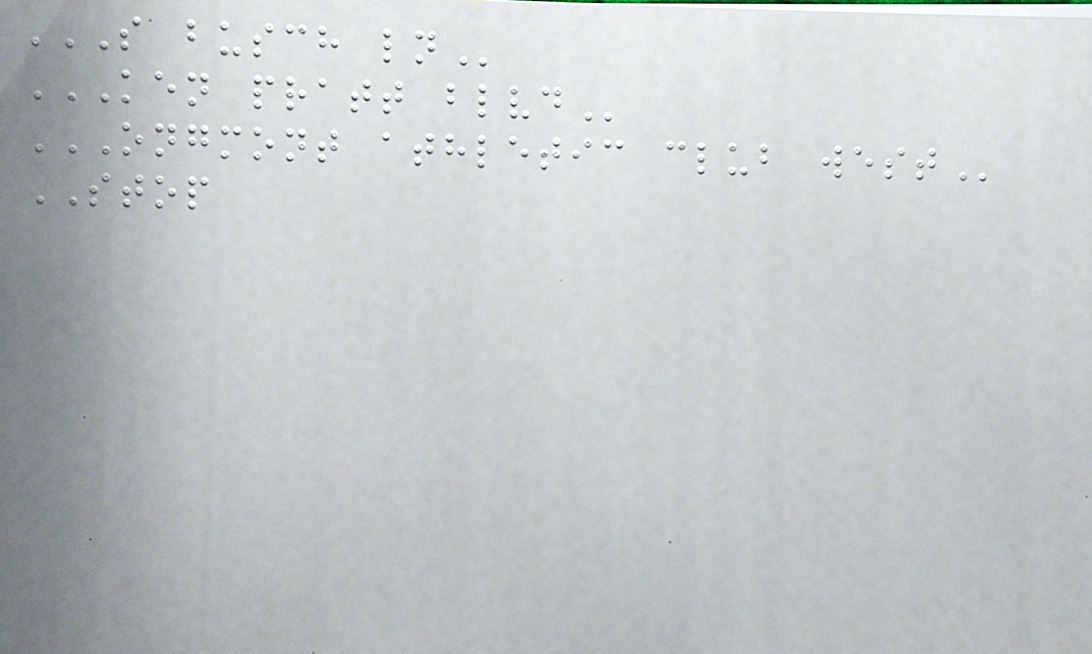S BUSCH LN
KEN PRATT BLVD
ONGMONT ATHLETIC CLUB WEST
STOP
